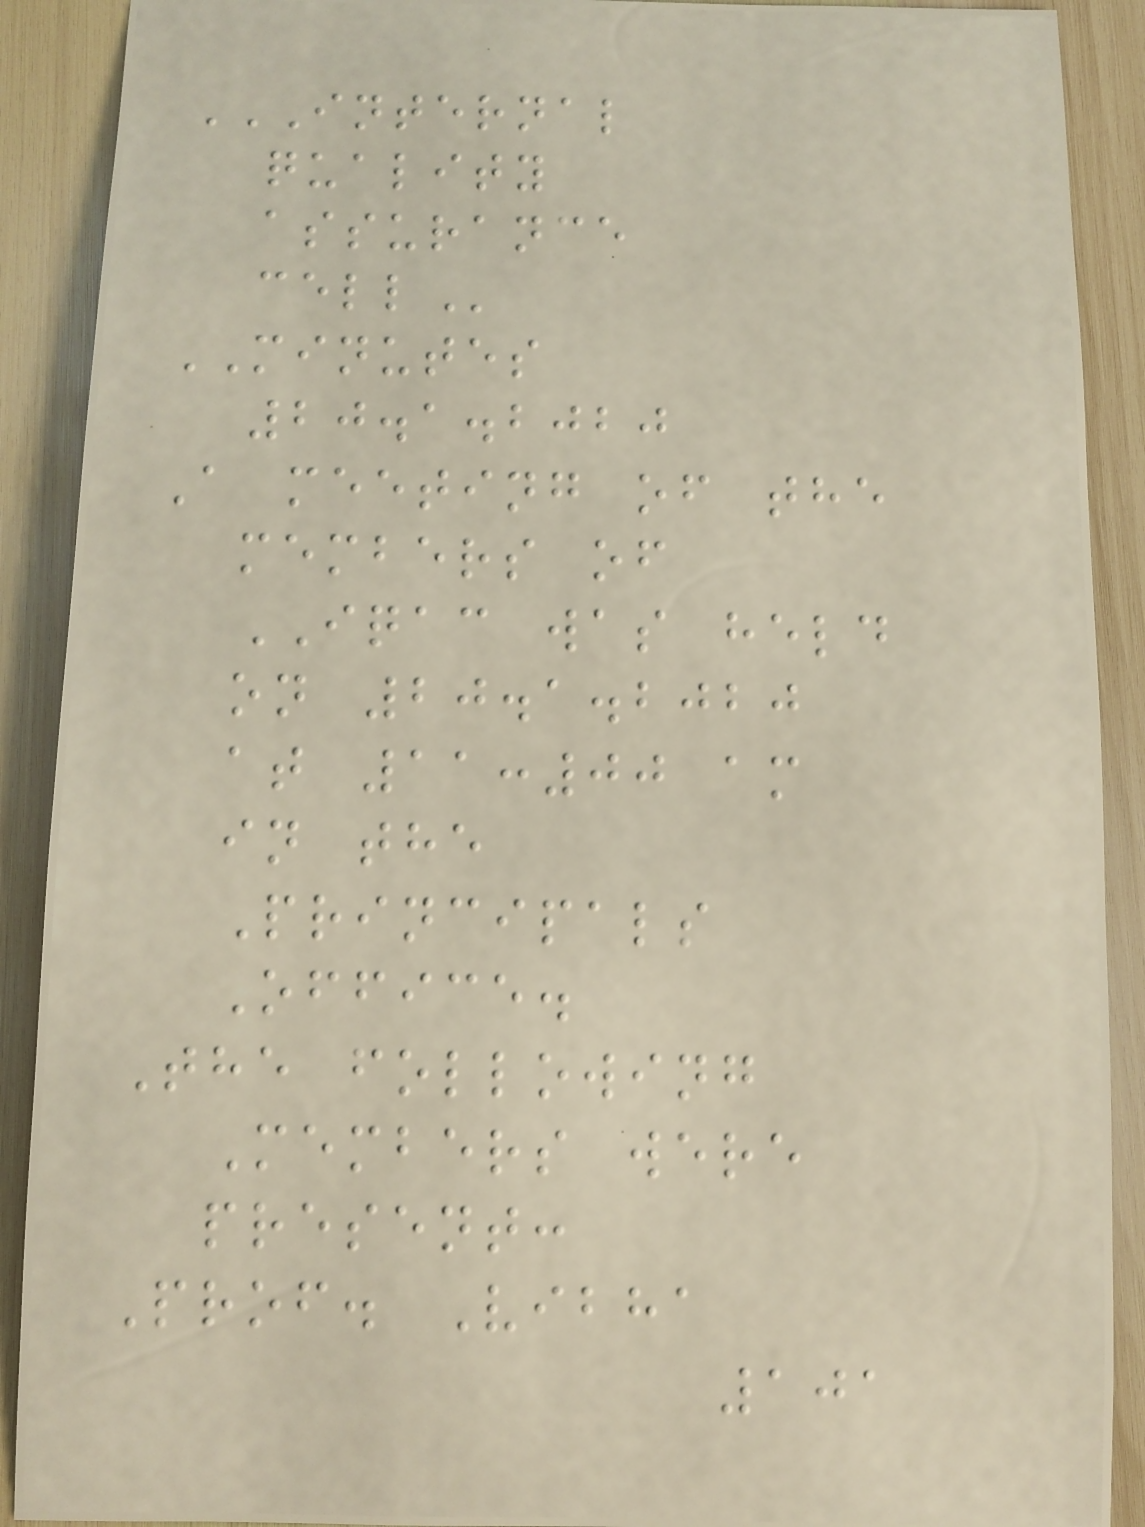INTERNAL
QUALITY
ASSURANCE
CELL
MINUTES
20.1.2020
A meeting of the
members of
IQAC was held
on 20.1.2020
at 11:00 am
in the
Principals
Office.
The following
Members were
present:
Prof. Vibha
101
